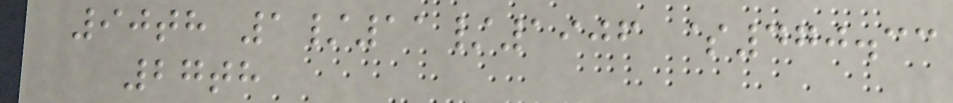90th 1/11/1906 $470.33
27th
